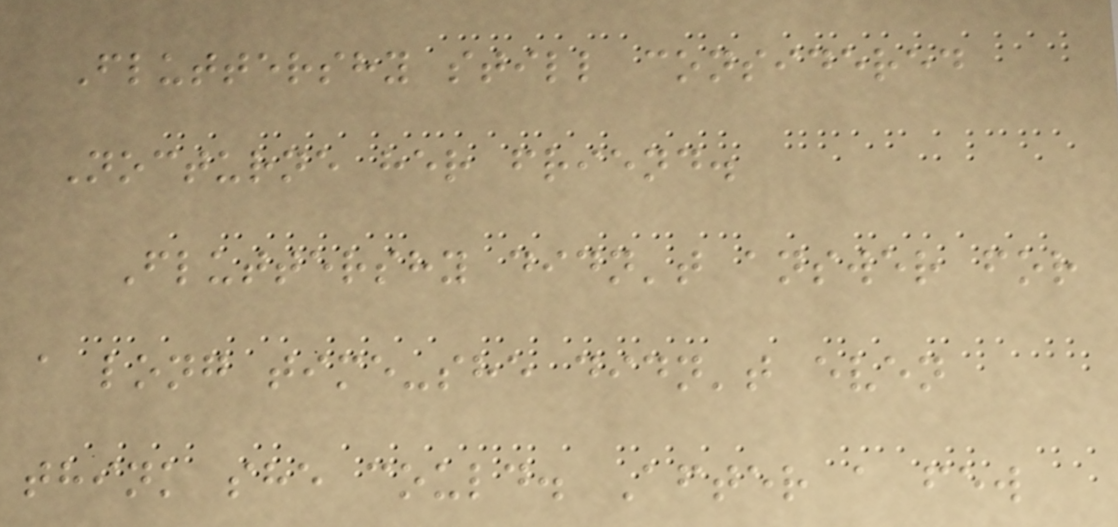Fluttershy still considered
Nocturne her friend.
Fluttershy didn't answer for
a long time-she didn't even
think she could. After a few
